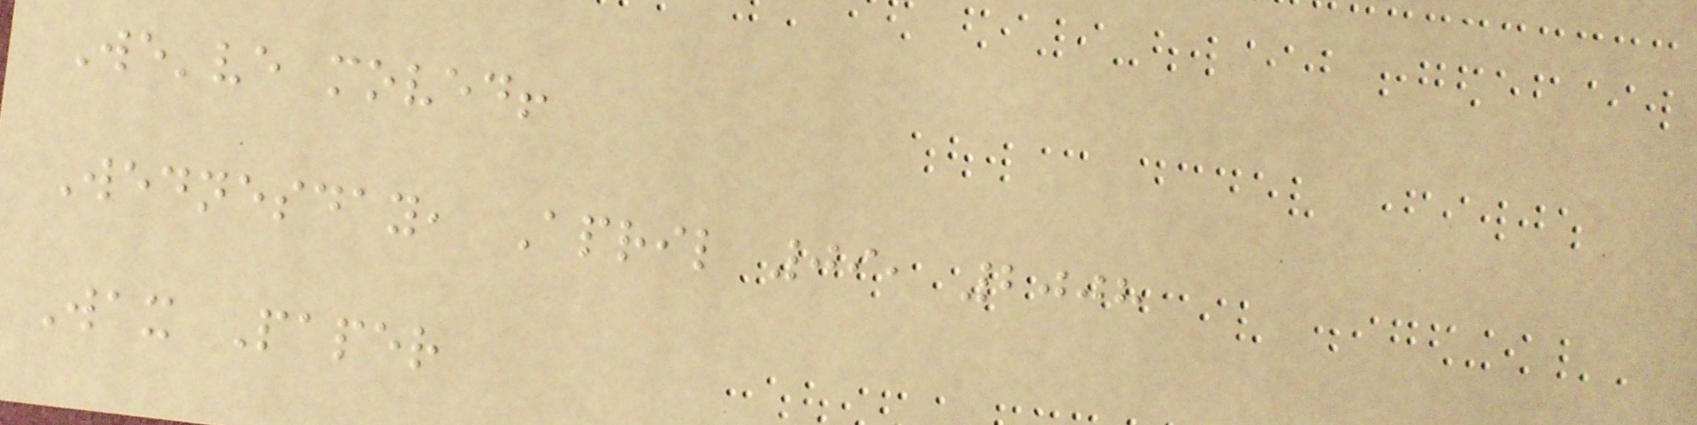We've moved!
Wednesday, April 09, 2008
Wax Paper
